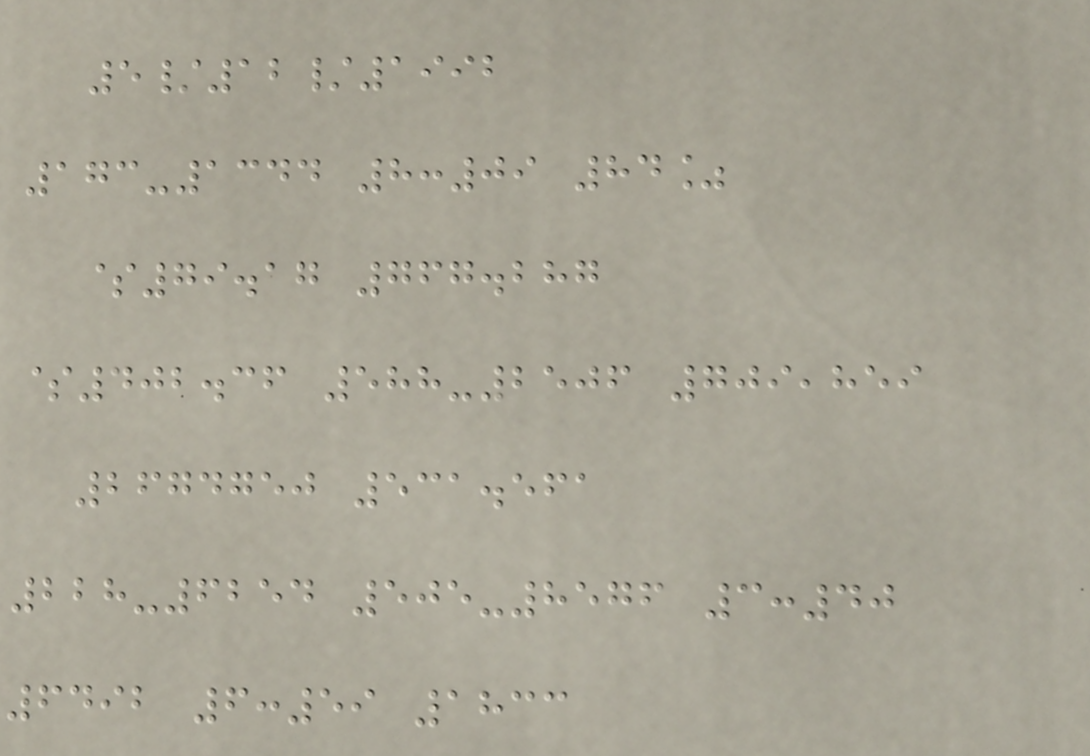5/12/1992
173-1344 8:09 84%
$79.17 767.287
$402.36 588-2506 709,859
2674750 531.561
228-6254 505-8576 3:40
6492 6:59 1833
